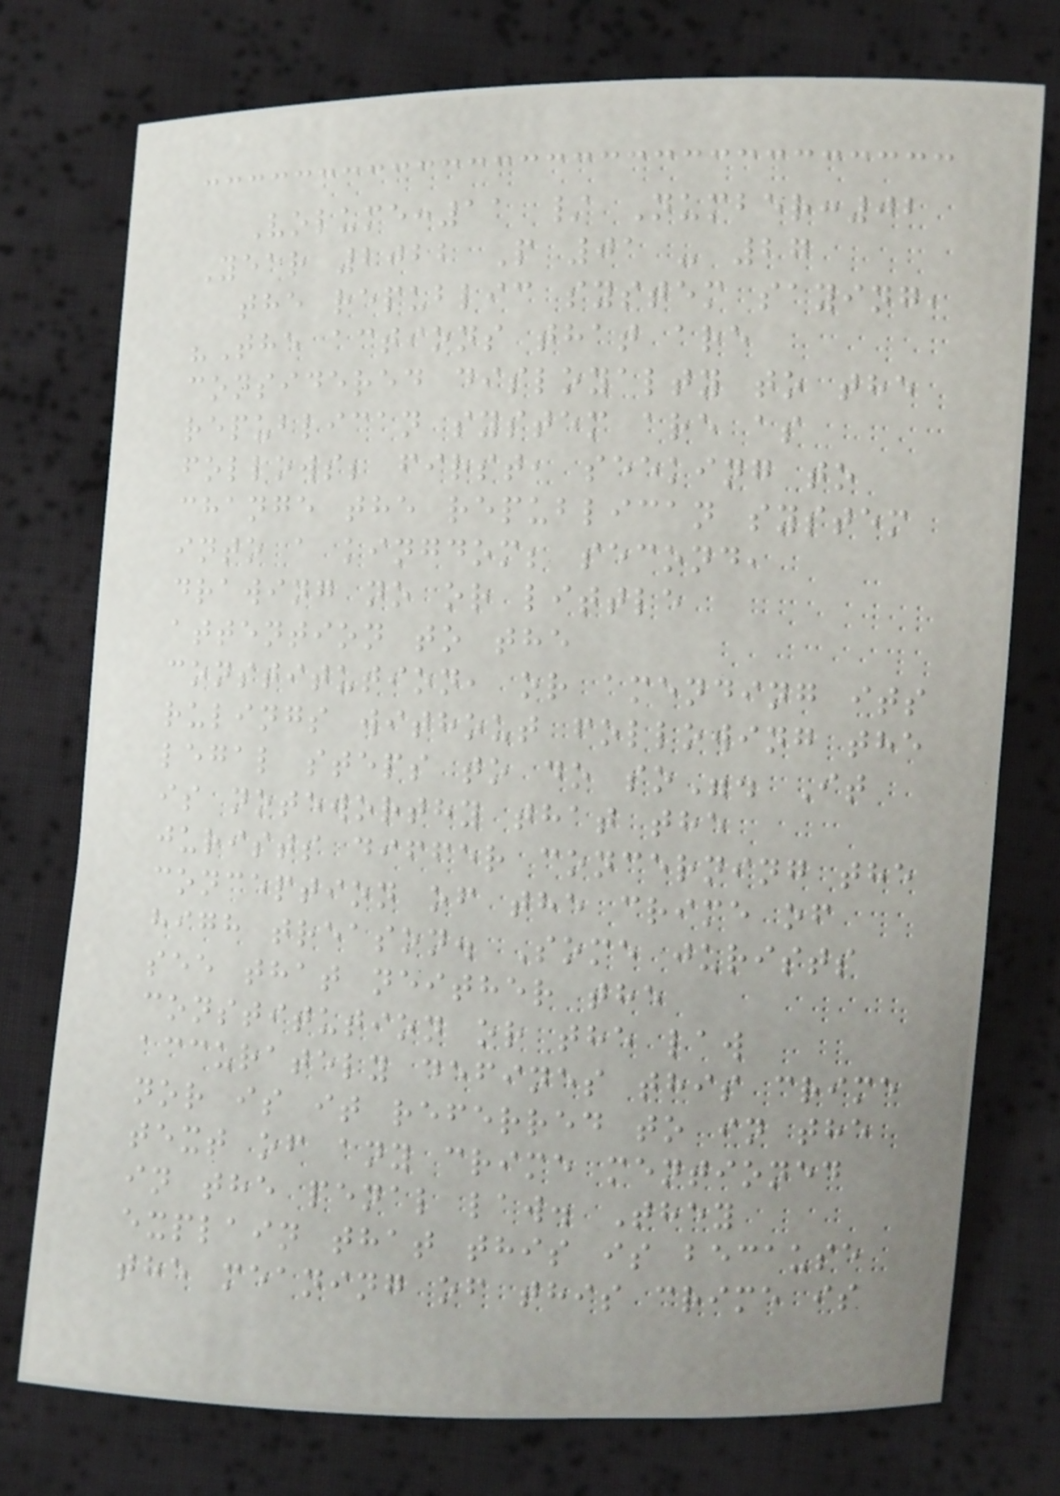Volume:11 / Number:02
Year 2022 P 01 - 27
the republic system saying,
"The actions that are
considered disloyalty to the
republican system are as
follows; first, seeking to
change the republican system
into a kingdom; second,
drawing no or little
attention to the
constitution, or amending its
rulings without following the
legal steps to do so". It
is noteworthy that the
jurists differ concerning the
conception of the crime of
high treason. Some jurists
see that neither the
constitution or the law
accurately defines this crime
nor is it referred to in the
text of any crime mentioned
in the penal law. They
explain that this is because
the meaning of this crime is
